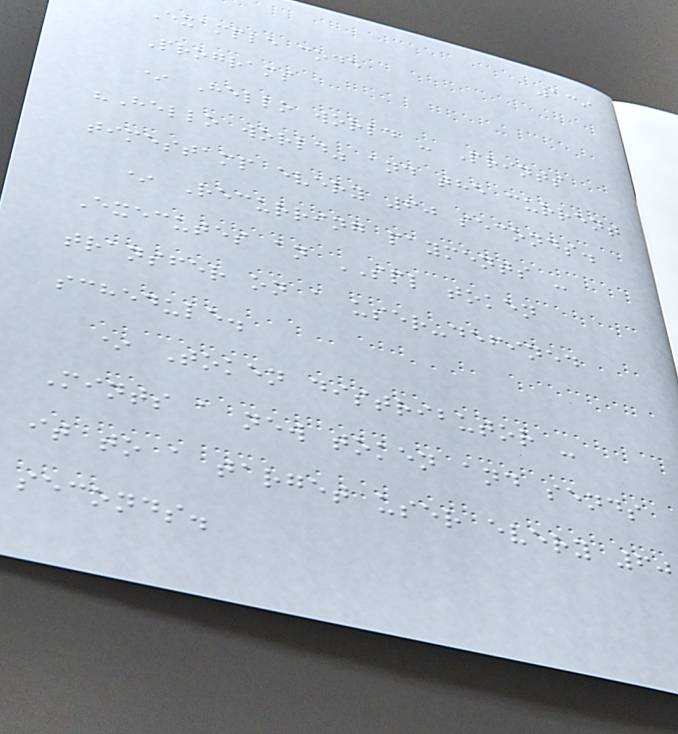139
Example code
Programs
* Hello world - Prints
"Hello world" and the current
timestamp every 60 seconds.
* Recurring payments -
Executes an SPL token
transfer on a user-defined
schedule.
* Token distributor -
Mints a new token and sends
it to a target user every 60
seconds.
